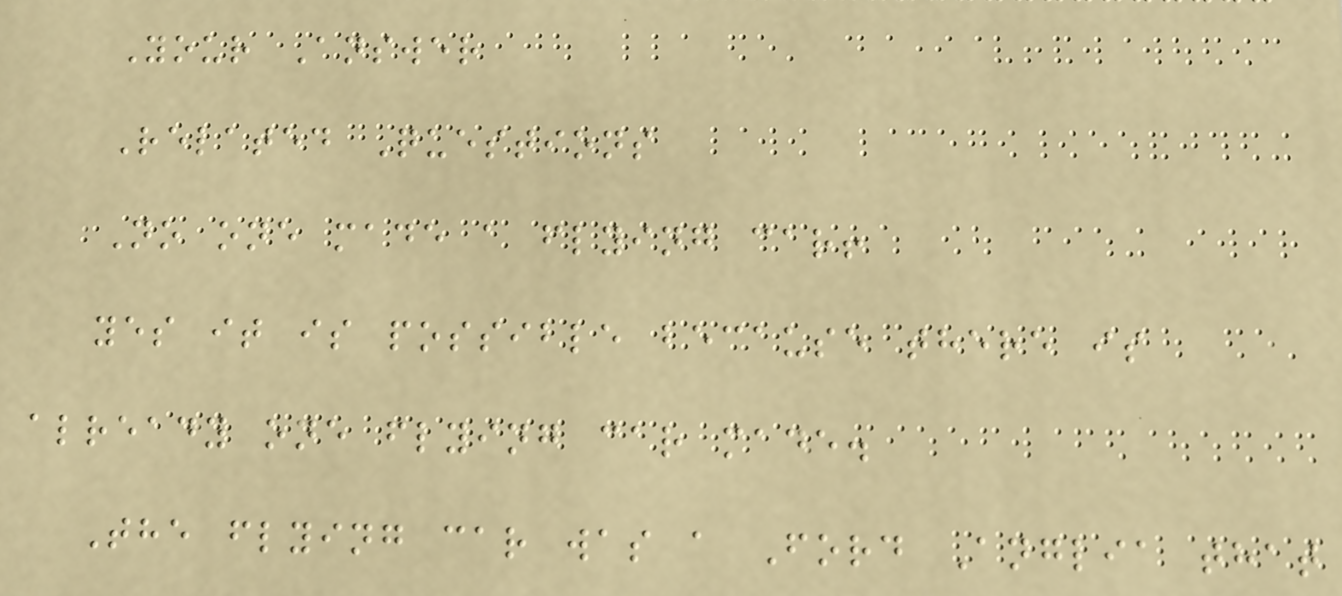Your Answer
Related Questions
No one made a flying car!
yes it is possible because there is
already one flying car made.
The flying car was a Ford Anglia that
